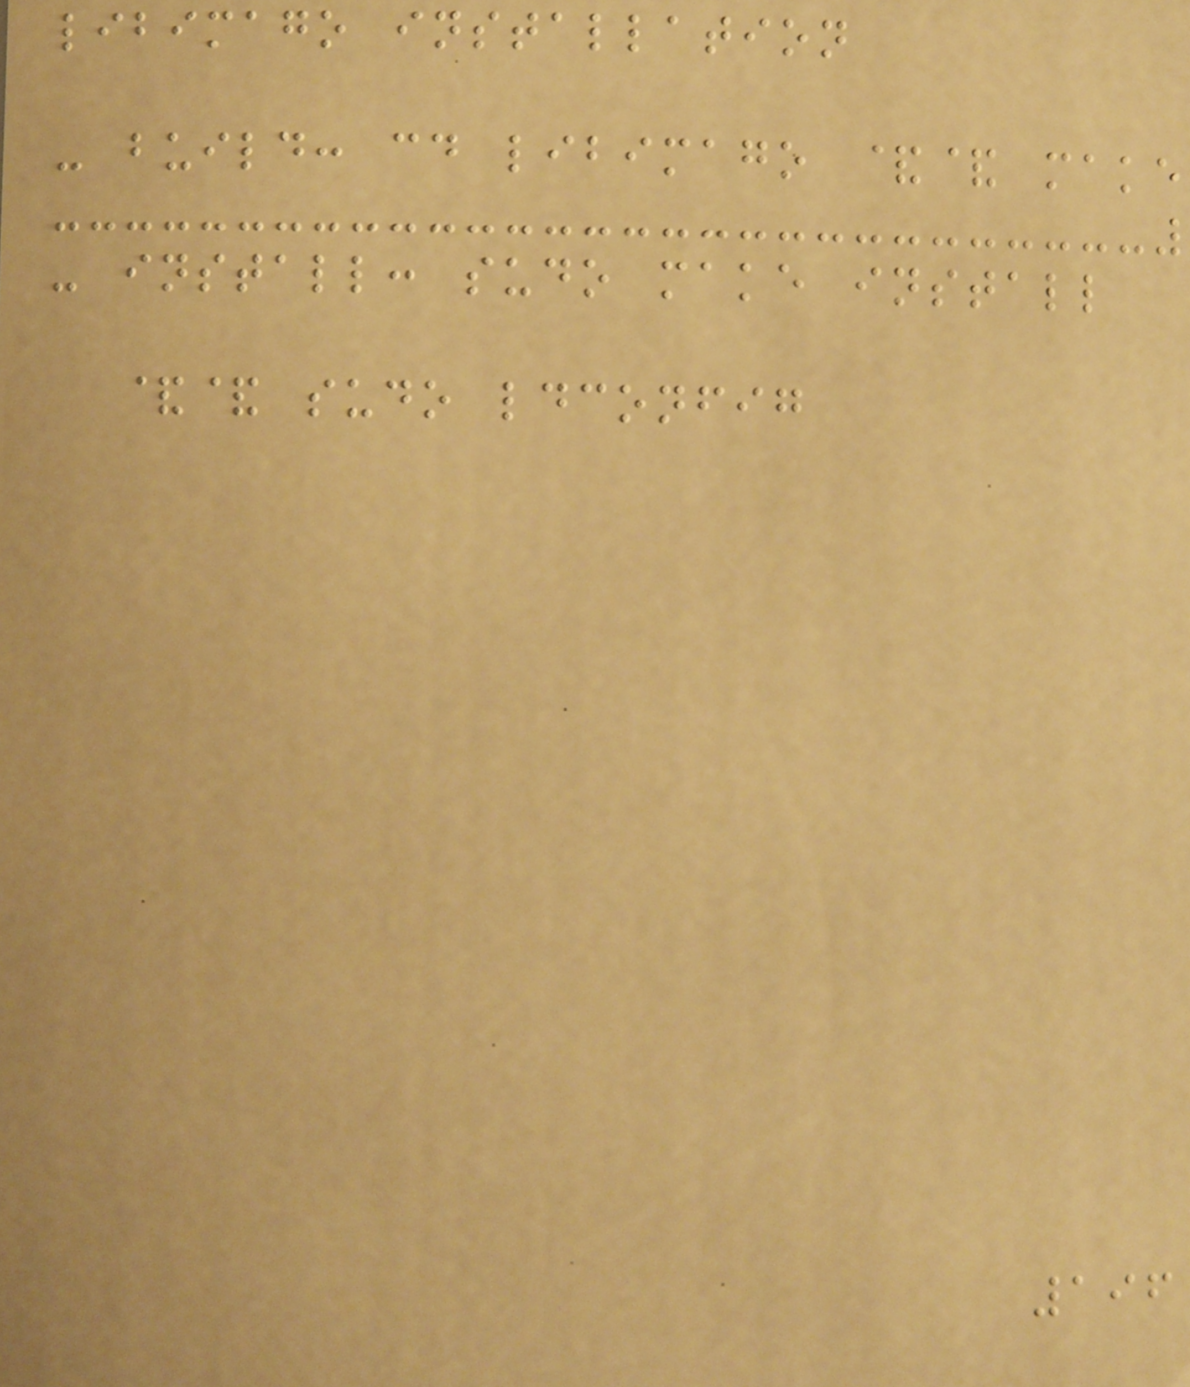libimago installation
- build: cd libimago && make
- install: sudo make install
&& sudo ldconfig
196
